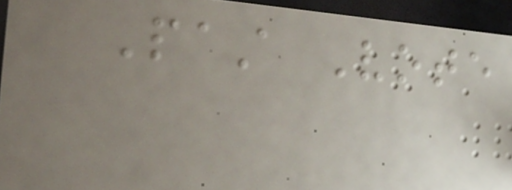Past Vote
